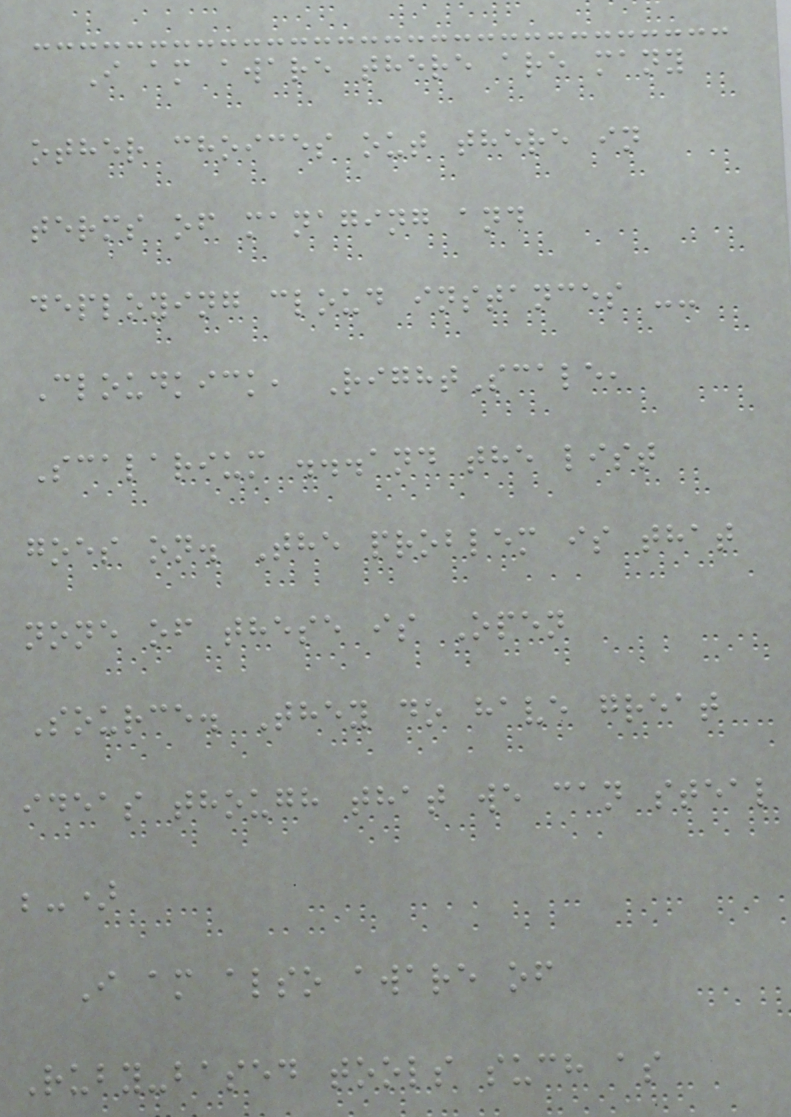I am aware there are many
other choices out there in
terms of managing and
deploying cloud instances --
Cloudkick, RightScale,
Scalarium ...and the list
goes on. The problem is that
none of these is Open
Source. They do have great
ideas though that we can steal
;-)
I am also aware of
Ruby-based tools such as
